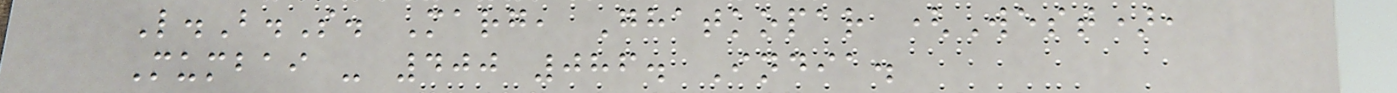L.B.S. Marg, Ghatkopar (West),
Mumbai - 400 086. India.
